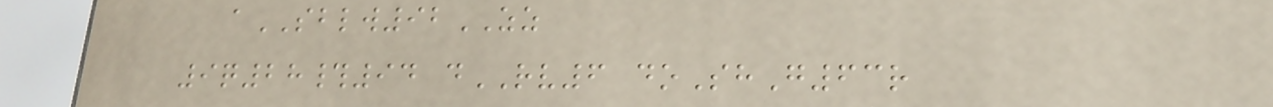aSBLW92ZZ
9q28#94 dRV6 doShG63r
